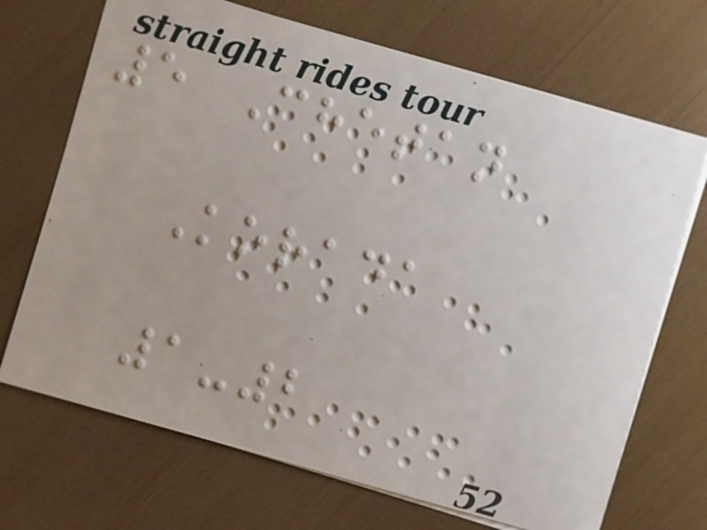5 Chetan
Korada
1-2
